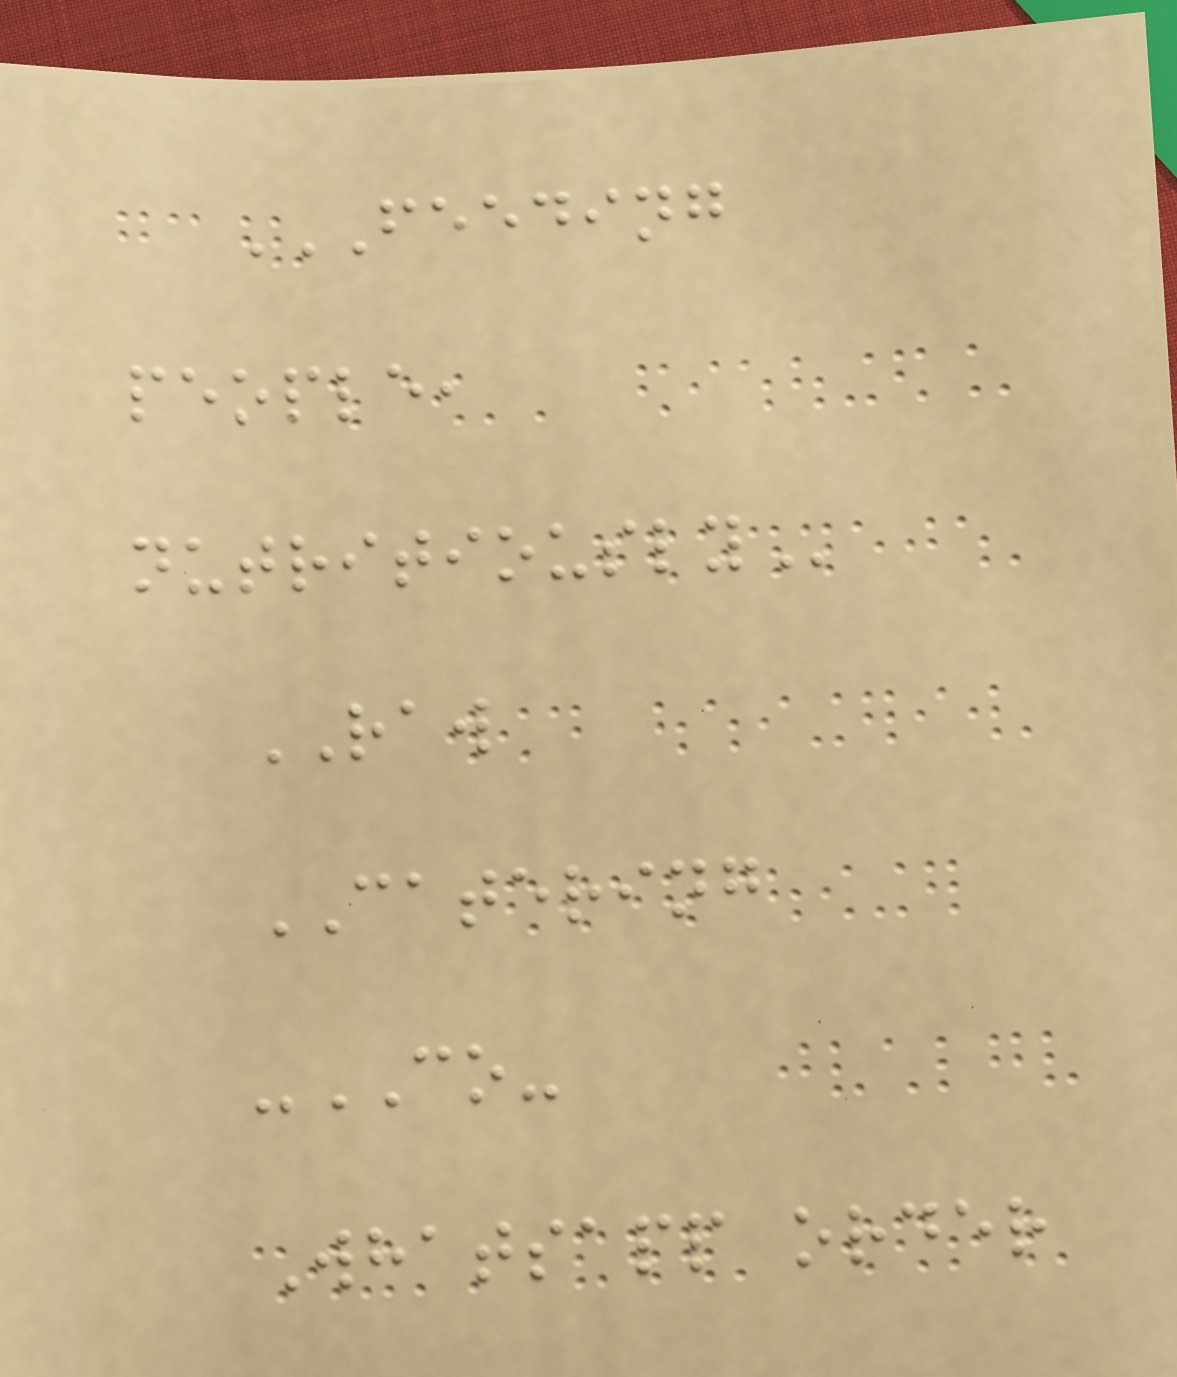FEEDING
PEOPLE,
NUTRITIOUSLY
RAW
CATERING
-CO-
Whatsapp order
